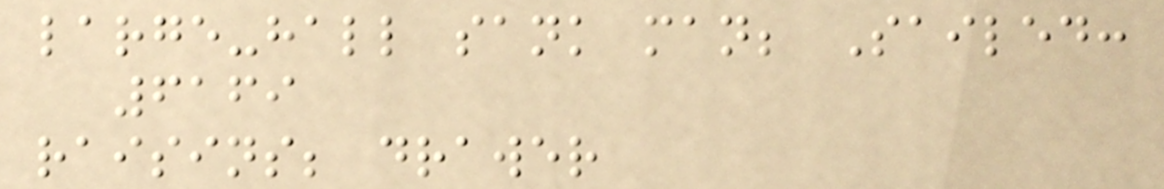large-hall sank man; Sailed:
6169
raisins; drawer
